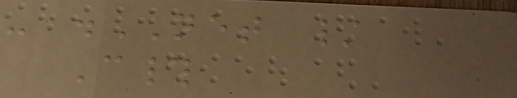- .NET /
C#
